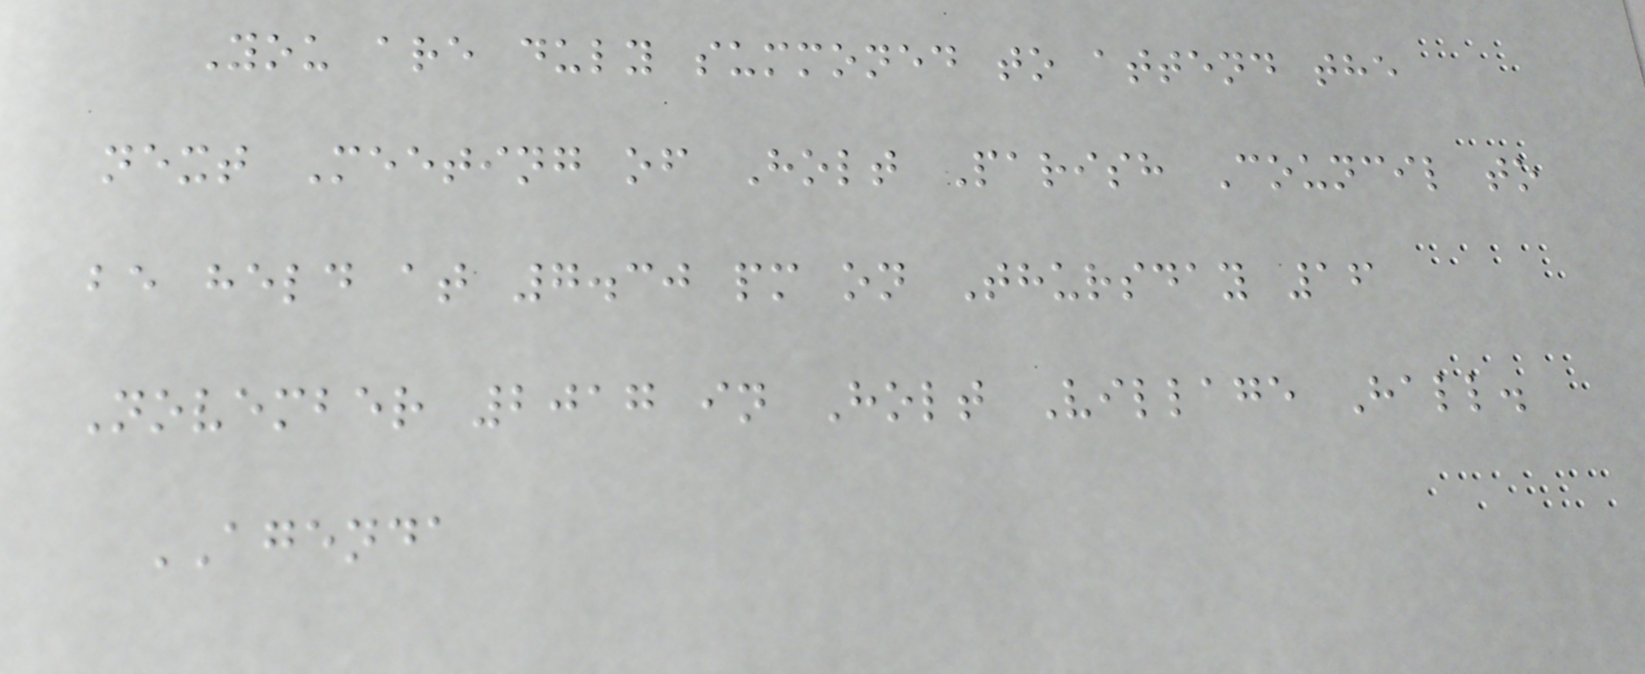You are duly summoned to attend the
next Meeting of Holt Parish Council to
be held at 7.30 pm on Thursday 16
November 2017 in Holt Village Hall.
AGENDA
